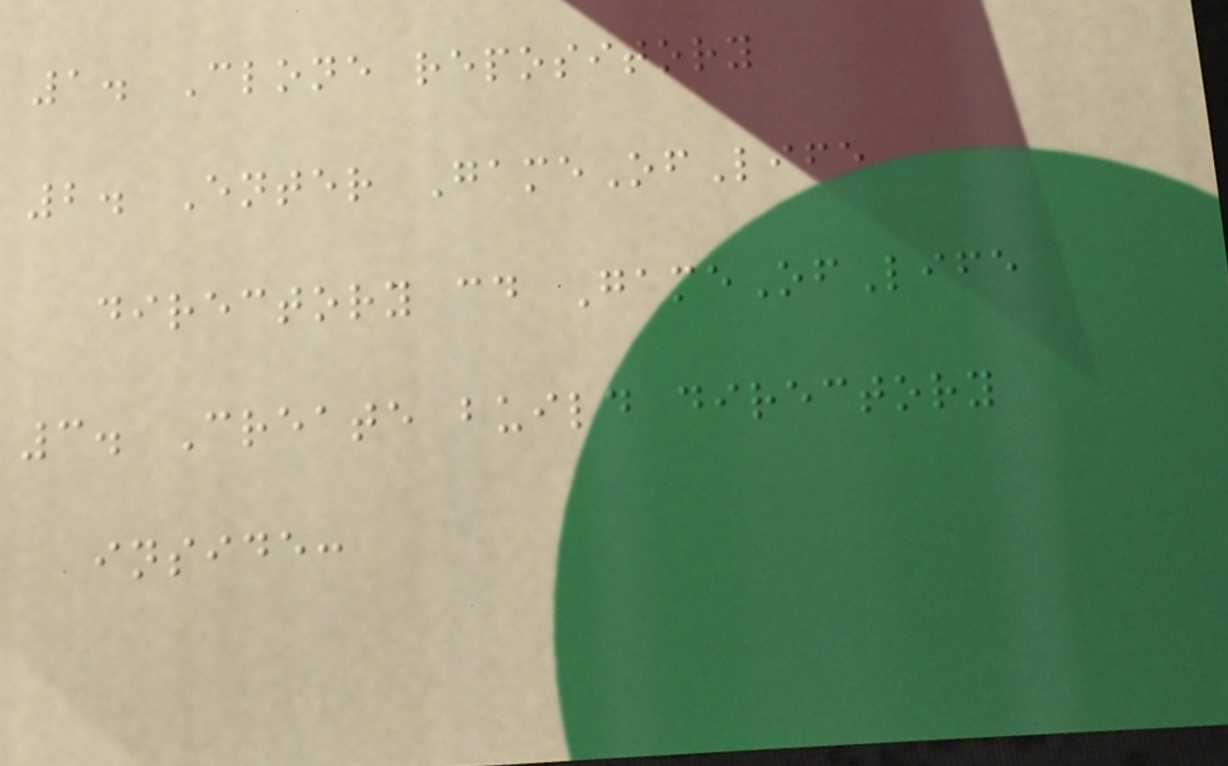1. Clone repository
2. Enter GameOfLife
directory cd GameOfLife
3. Create build directory
inside:
